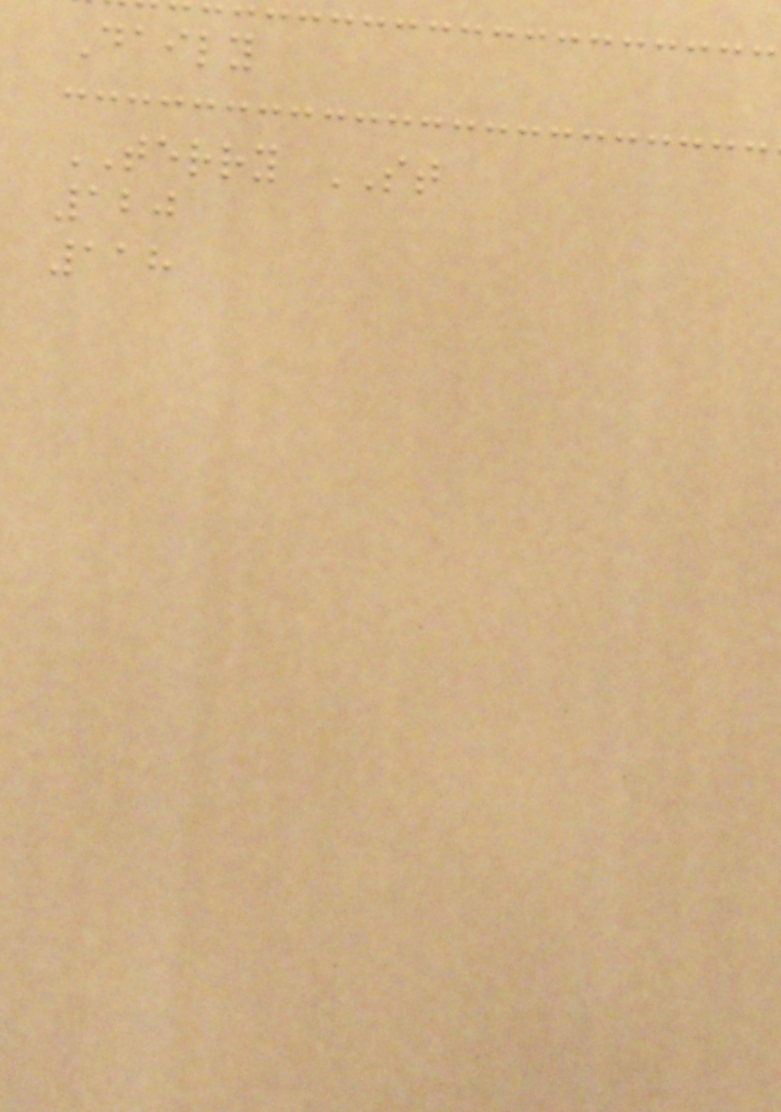Daily
TERRY ST
120
118
